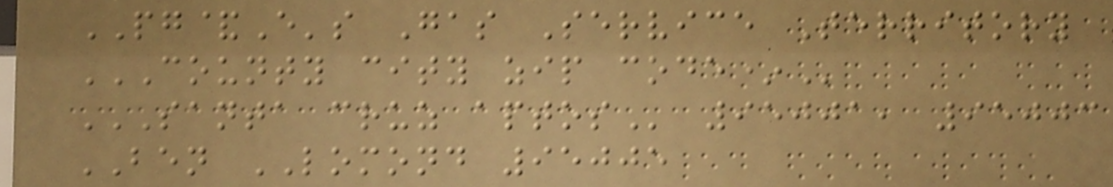PG&E's Gas Service Territory
COUNTY CITY ZIP CODE*
SANTA CRUZ APTOS 95001, 95003
BEN LOMOND 95005
